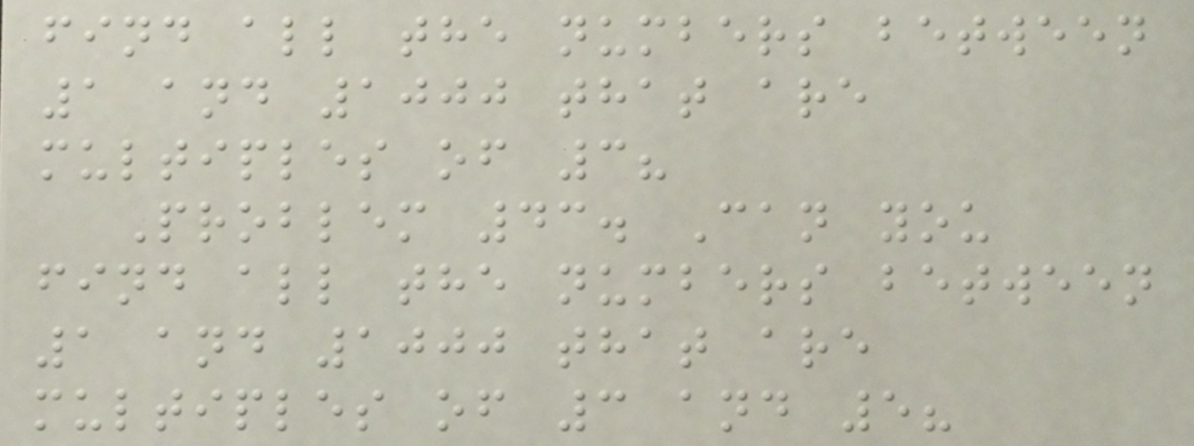find all the numbers between
1 and 1000 that are
multiples of 3?
Problem 43. Can you
find all the numbers between
1 and 1000 that are
multiples of 3 and 5?
